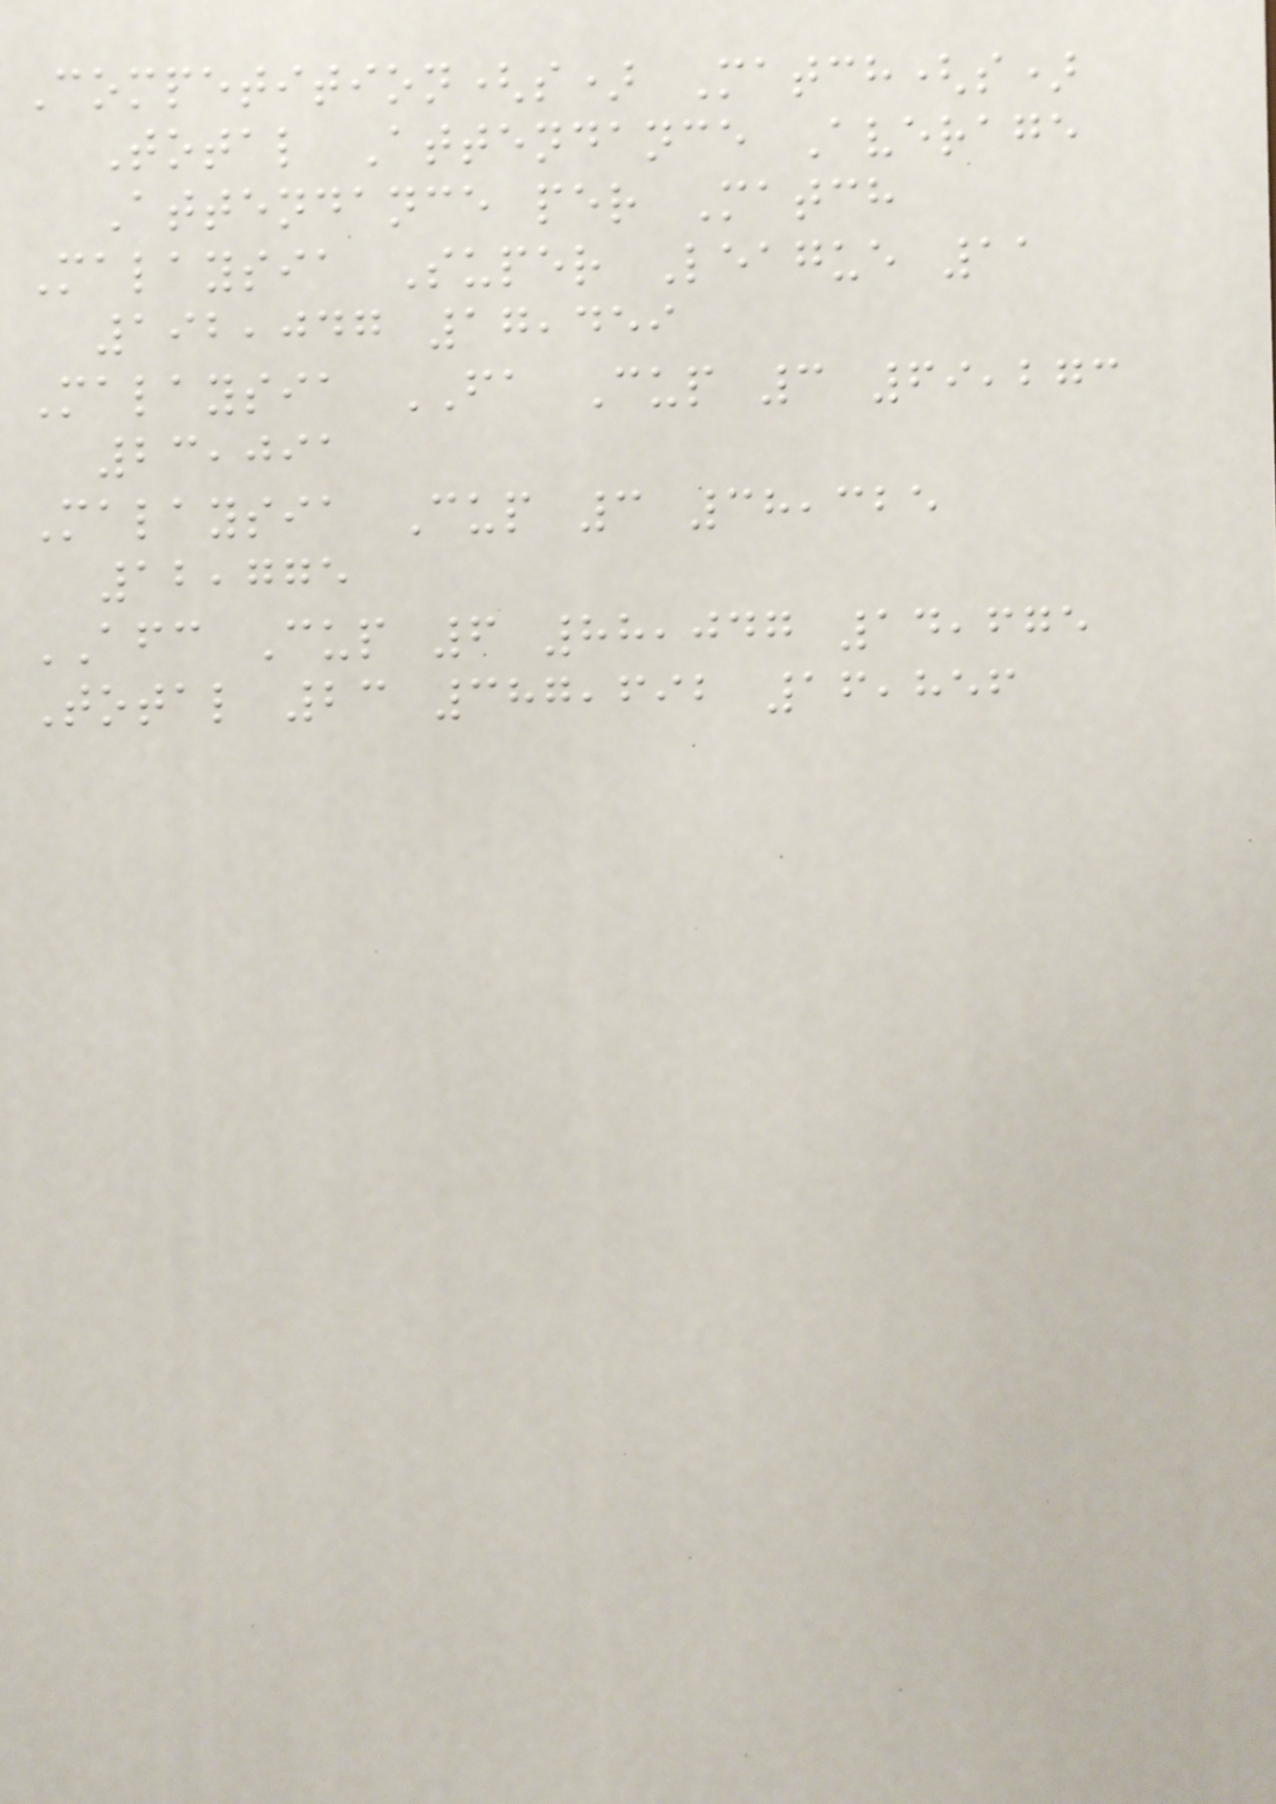Competition(s) Match(s)
Total Attendance Average
Attendance per Match
Malaysia Super League 11
192,047 17,459
Malaysia FA Cup 3 69,273
23,091
Malaysia Cup 3 38,325
12,775
AFC Cup 6 88,047 14,675
Total 23 387,692 16,856
